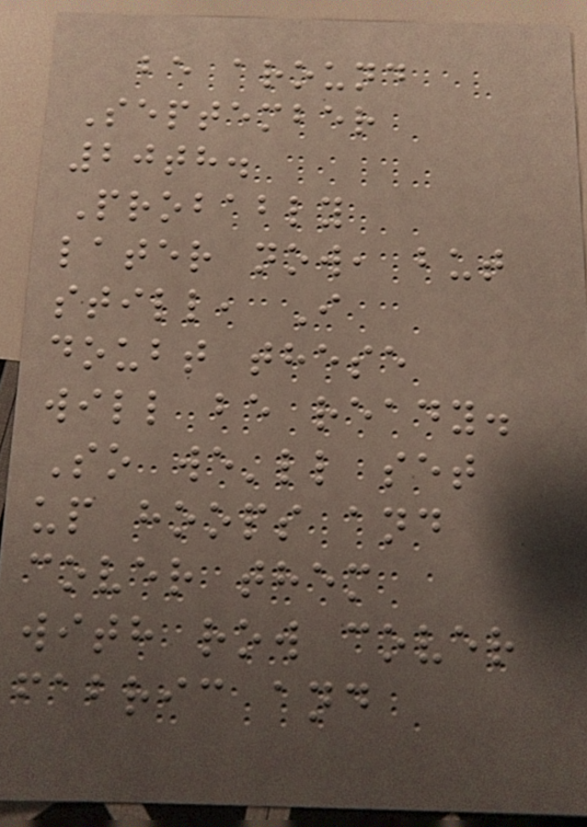be around
September
20th.
Probably
later now, but
still, I
doubt these
will be ready.
So we'll set
up hoops and
cover them
with row cover
fabric and
